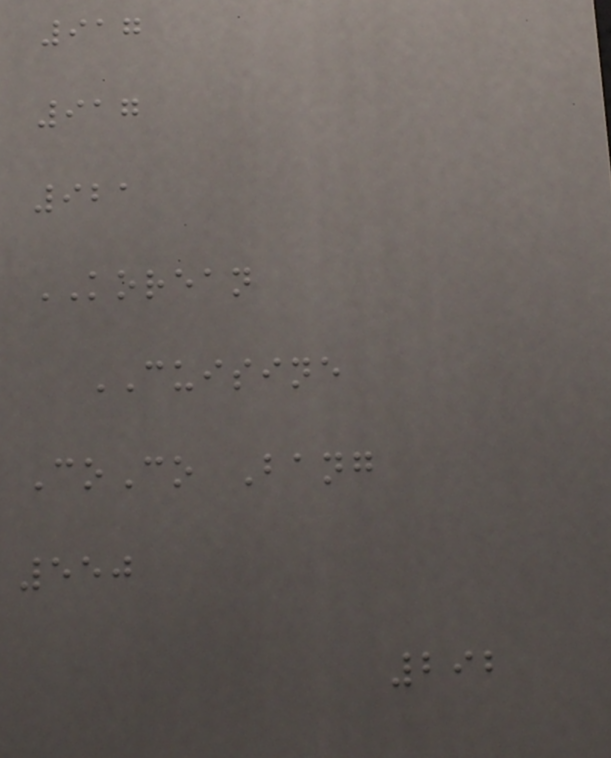917
917
921
KOREAN
CUISINE
CoCo Bang
550
292
